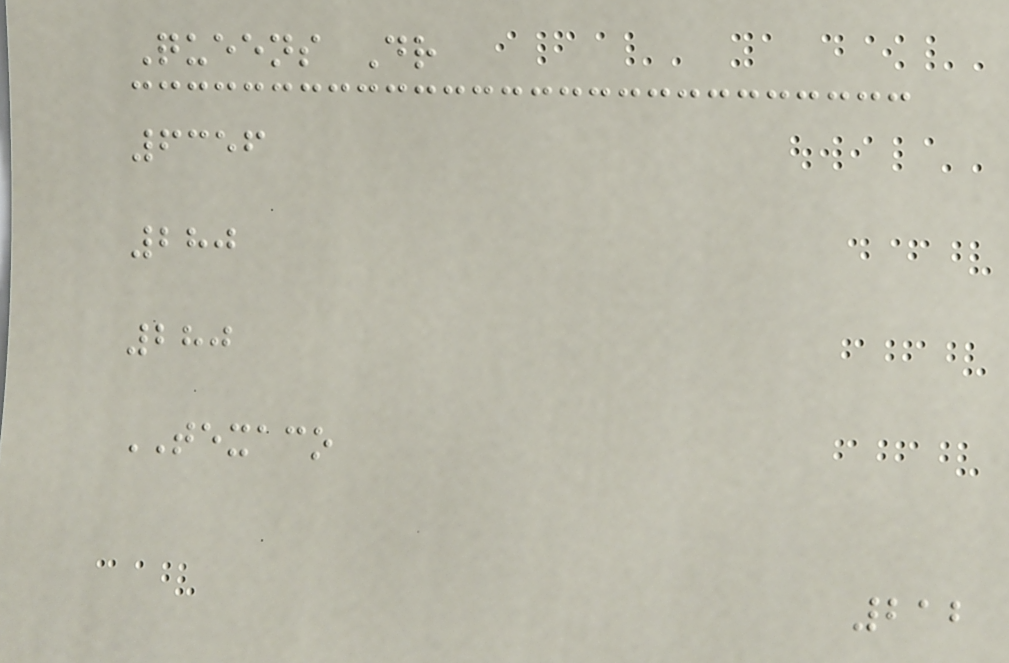Queens Dr
6356
280
280
TEXACO
212
